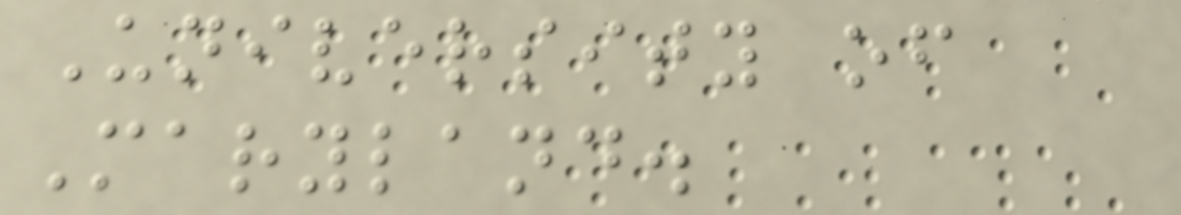University of
Maryland.
